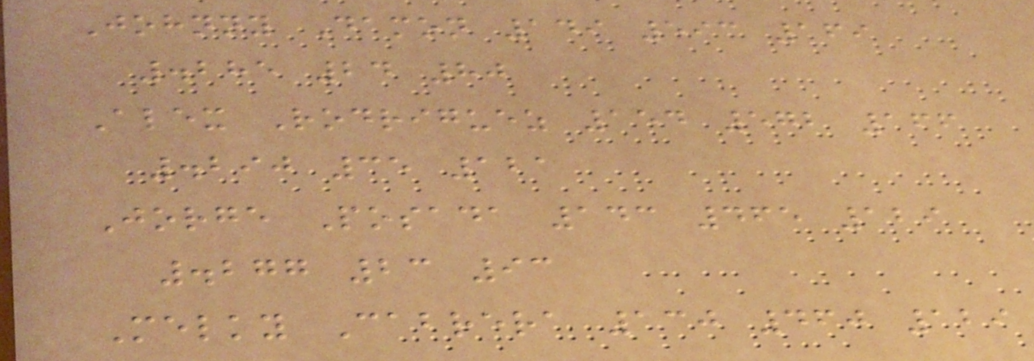Johnny Damon 149 593 169
.285 24 80
Alex Rodriguez 154 572 166
.290 35 121
Jorge Posada 143 465 129
.277 23 93
Melky Cabrera 130 460 129
